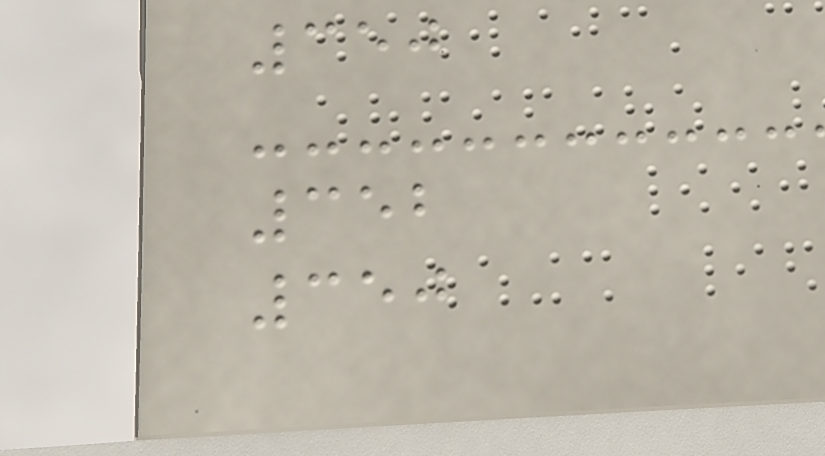350
352
350
